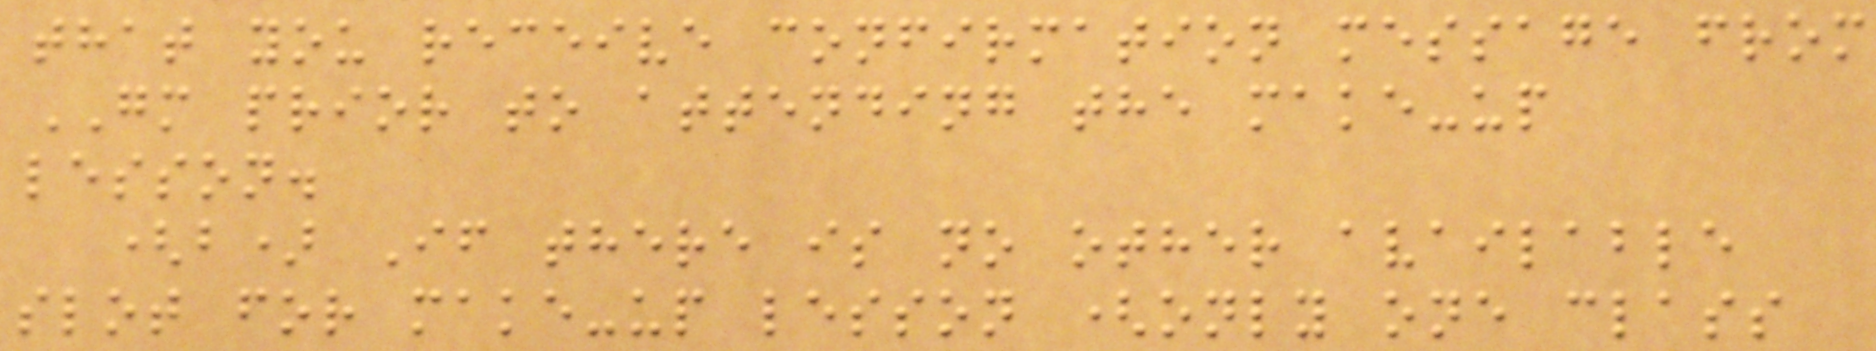that you receive confirmation message from
GM prior to attending the make-up
lesson.
(b) If there is no other available
slot for make-up lesson (only one class
